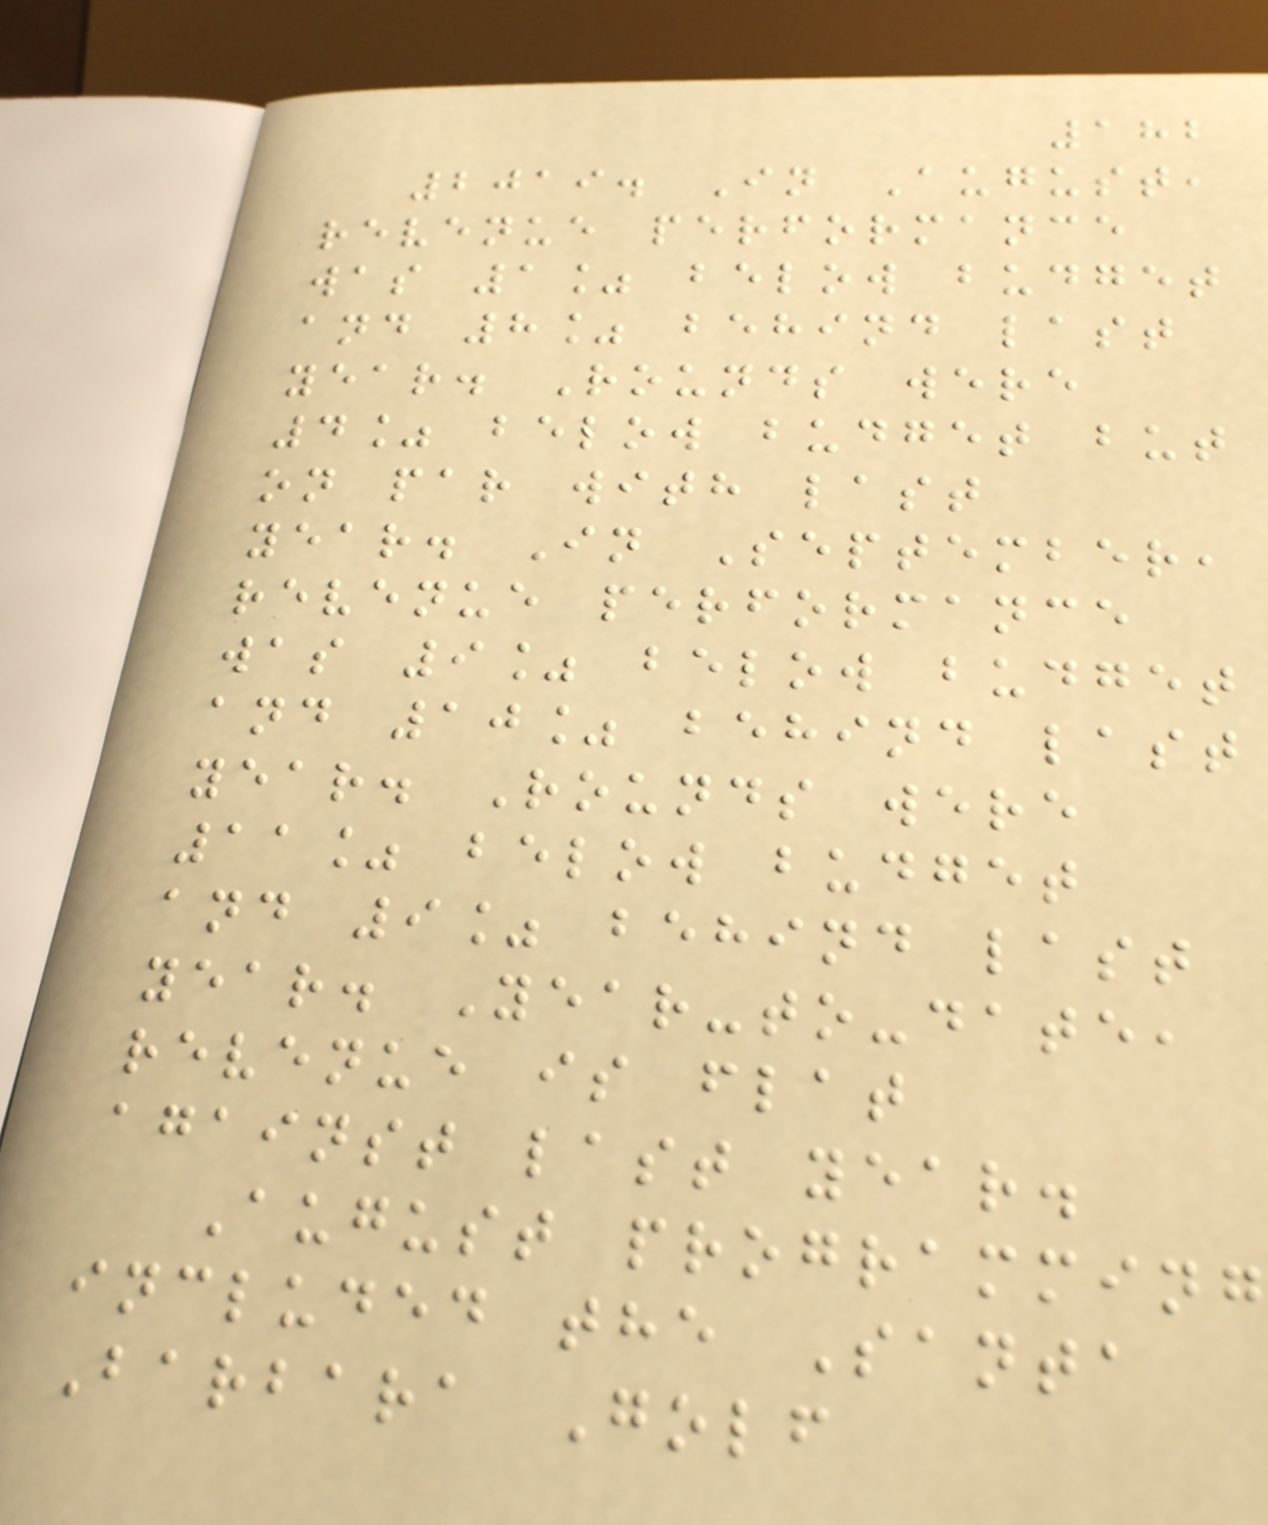182
2019. In August,
revenue performance
was 1% below budget
and 8% behind last
year. Rounds were
4% below budget but
on par with last
year. In September,
revenue performance
was 9% below budget
and 10% behind last
year. Rounds were
11% below budget
and 9% behind last
year. Year-to-date,
revenue is flat
against last year.
August programming
included the Santa
Barbara Golf
